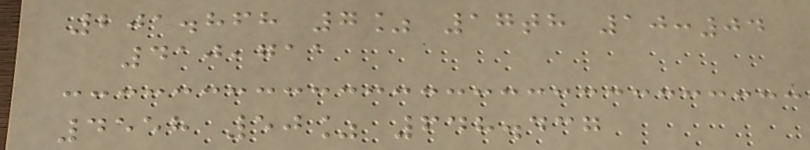201.868 7% 17th 10:04
410,711
4558 50% 648.437
